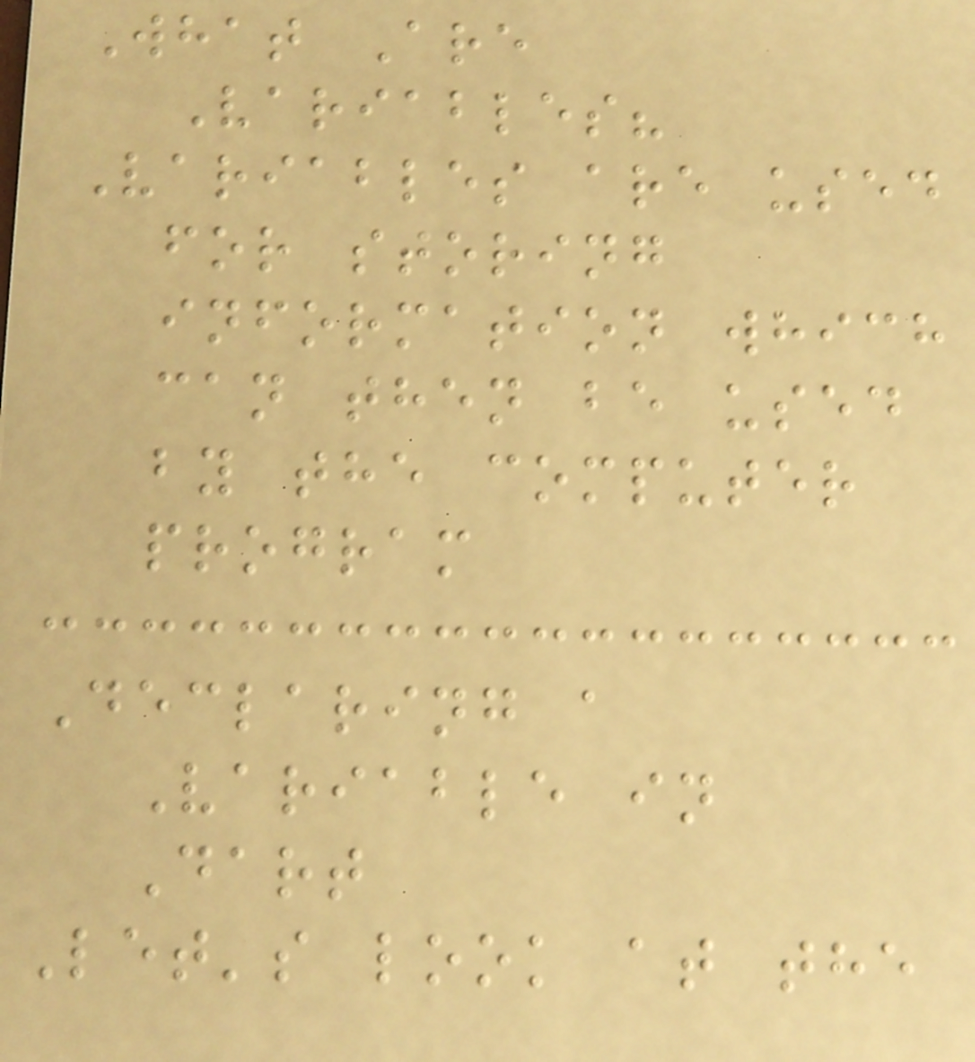What Are
Variables?
Variables are used
for storing
information which
can then be used
by the computer
program
Declaring a
Variable in
Dart
Let's look at the
